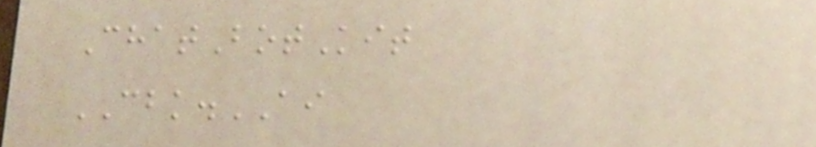ChatBotKit
CBK.AI
